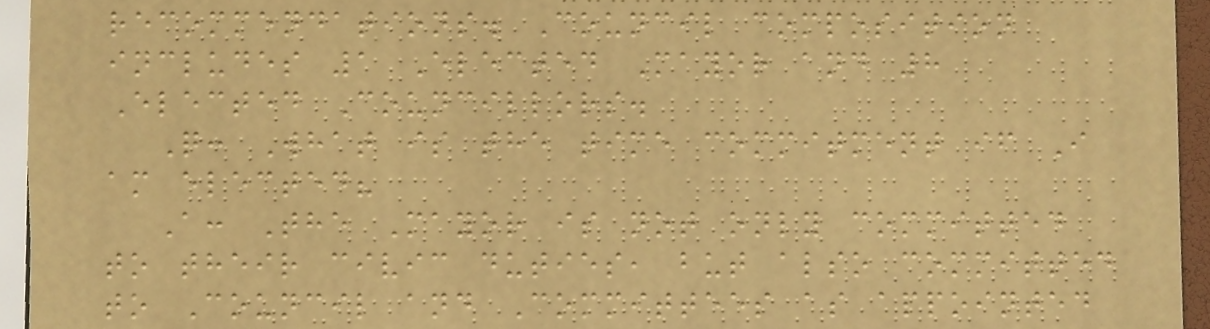recommendations. Council composition
includes 1 Elected Mayor and 8
Elected Councillors.
Q: What is the time commitment if I
am elected?
A: The Mayor is not only committed
to their civic duties, but also committed
to Council and Committees as appointed
